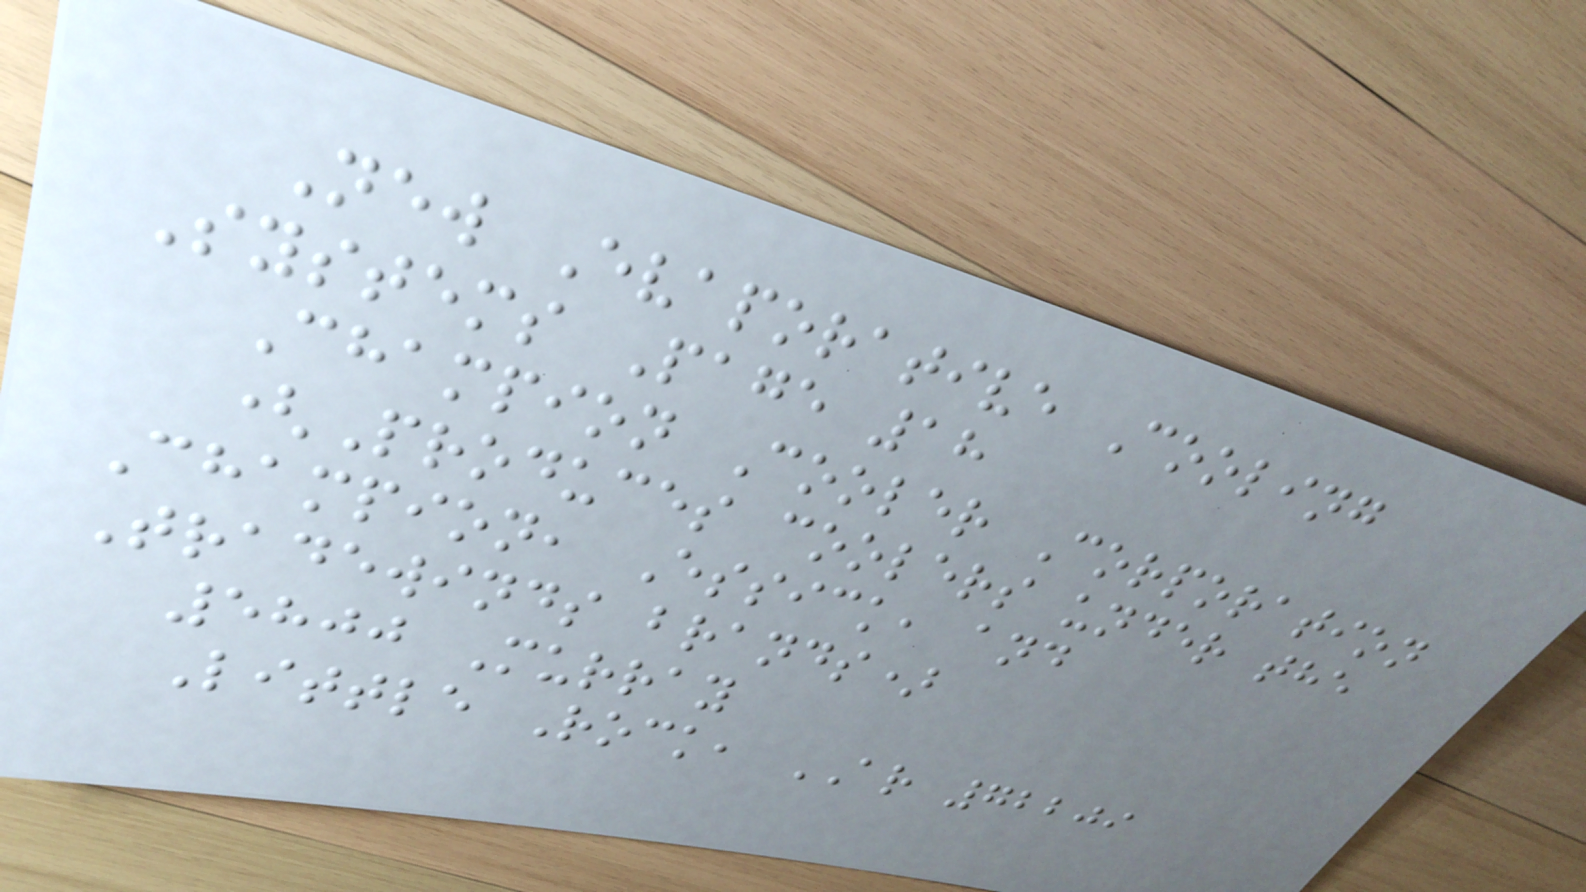New Evaporative Cooling
Systems Page 18
Champion Cooler Corporation
(Produces coolers under the
Champion, Essick, and
Tradewinds brands)
5800 Murray
Little Rock, AR 72209
